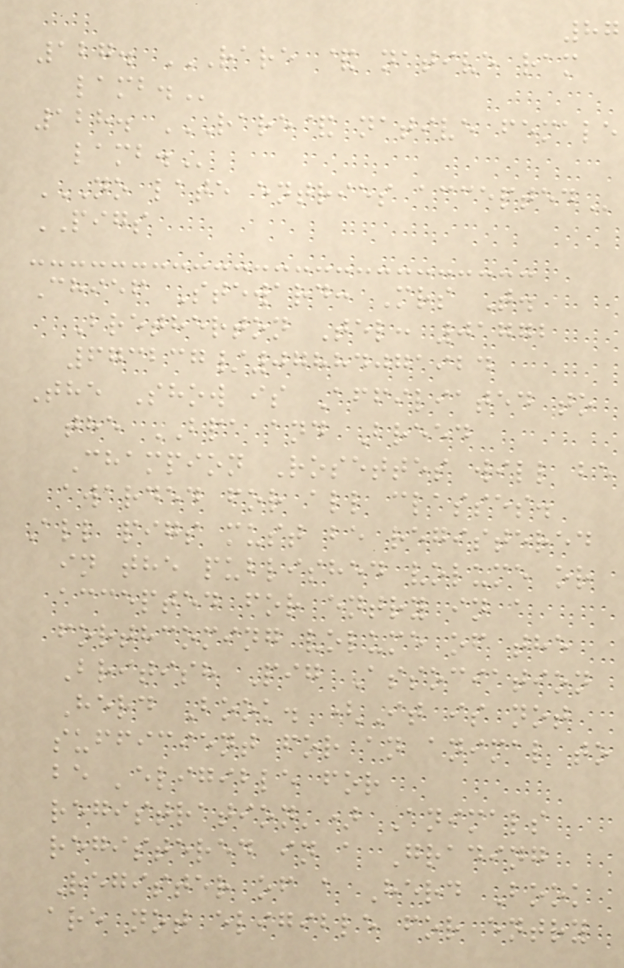87
127. RARE & NATIVE RAM
LAMB.
128. RARE& NATIVE FEMALE
LAMB.
NO LATE ENTRIES ACCEPTED
PIGS
Chief Steward: Mrs T.
Bretherton Tel: 01772
673237/07884071924
The Show is Affiliated to
the BPA and Breed
Champion Rosettes will be
awarded for all classes.
All pigs must be registered
in the published volume or
accepted for entry in a
forthcoming volume of the
British Pig Association
Herd Book. (It is not
sufficient for an animal to
be 'eligible for
registration') Animals
registered in a Grading
Register of a Herd Book
are not eligible for entry
